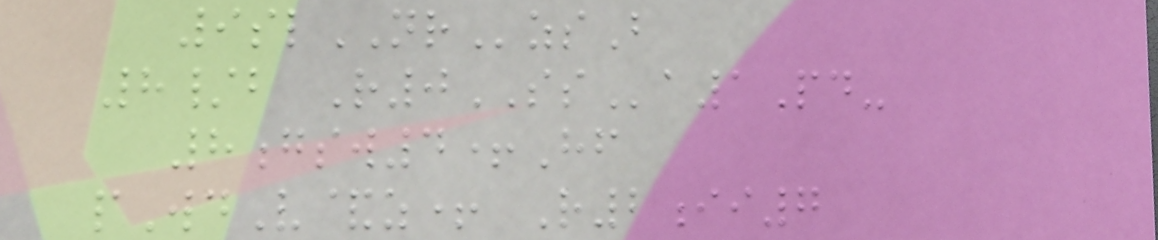9slNRzsB
8/b R0SSa1Pd-
8gsw4+Hf
pWdV&z+ R2ii7
